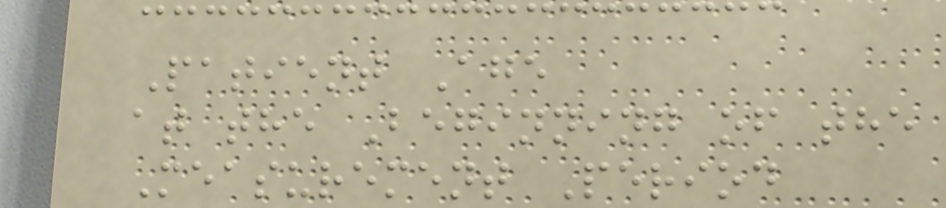Patient Age
at the Beginning of the
Measurement Period
